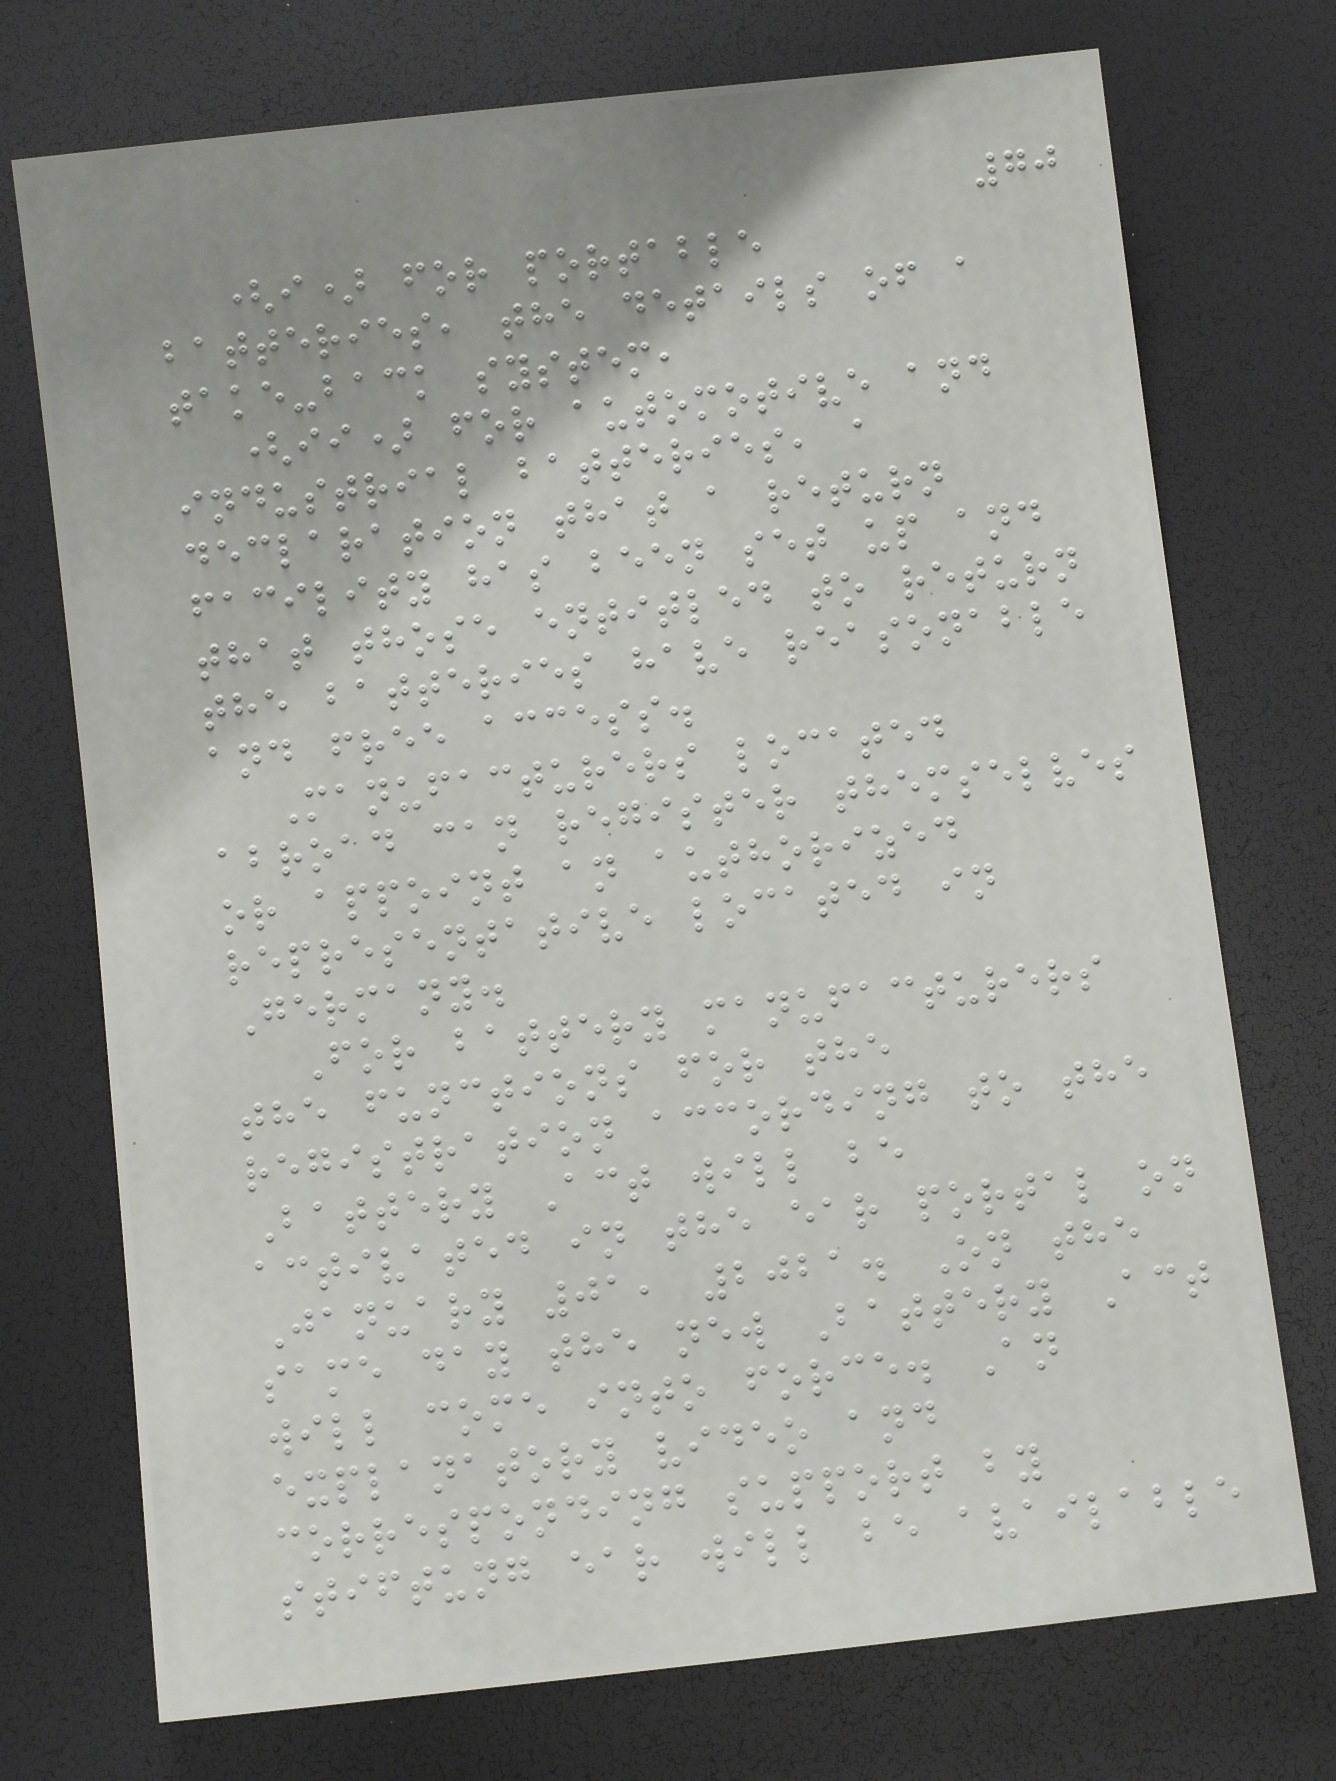70
(i) for portable
batteries, the details of a
take-back system,
(ii) for automotive and
industrial batteries, a
declaration that a return
facility has been set up and
that those entitled to return
the batteries have reasonable
and free access.
Manufacturers located
abroad can register themselves
or appoint an authorized
representative located in
Germany.
For battery manufacturers
the functions for the
registration according to the
Battery Act will be
activated in the ear portal on
January 01, 2021. On the
same day the new Battery Act
will come into force. An
explanatory video and
corresponding support by
stiftung ear will be available
